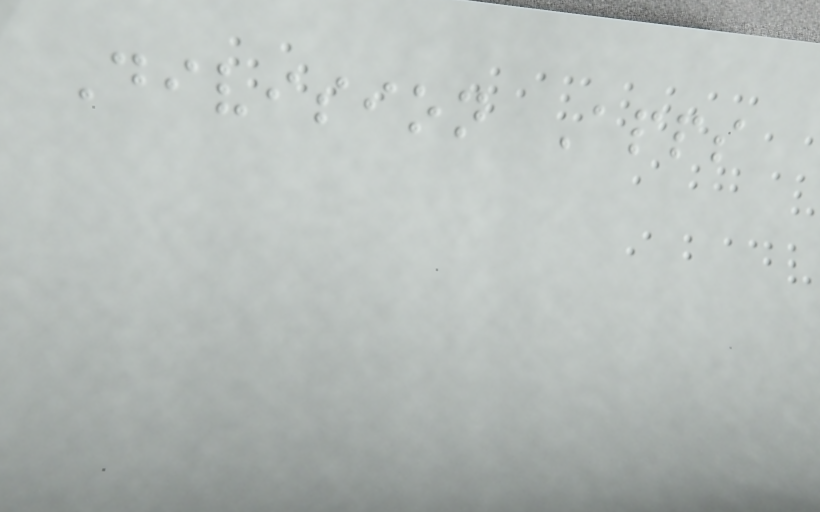Division Apps
